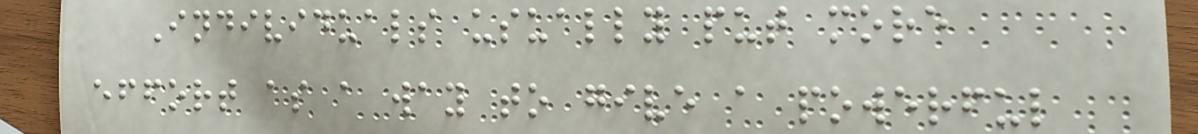Individuals usually put more
effort as a way to give a powerful
